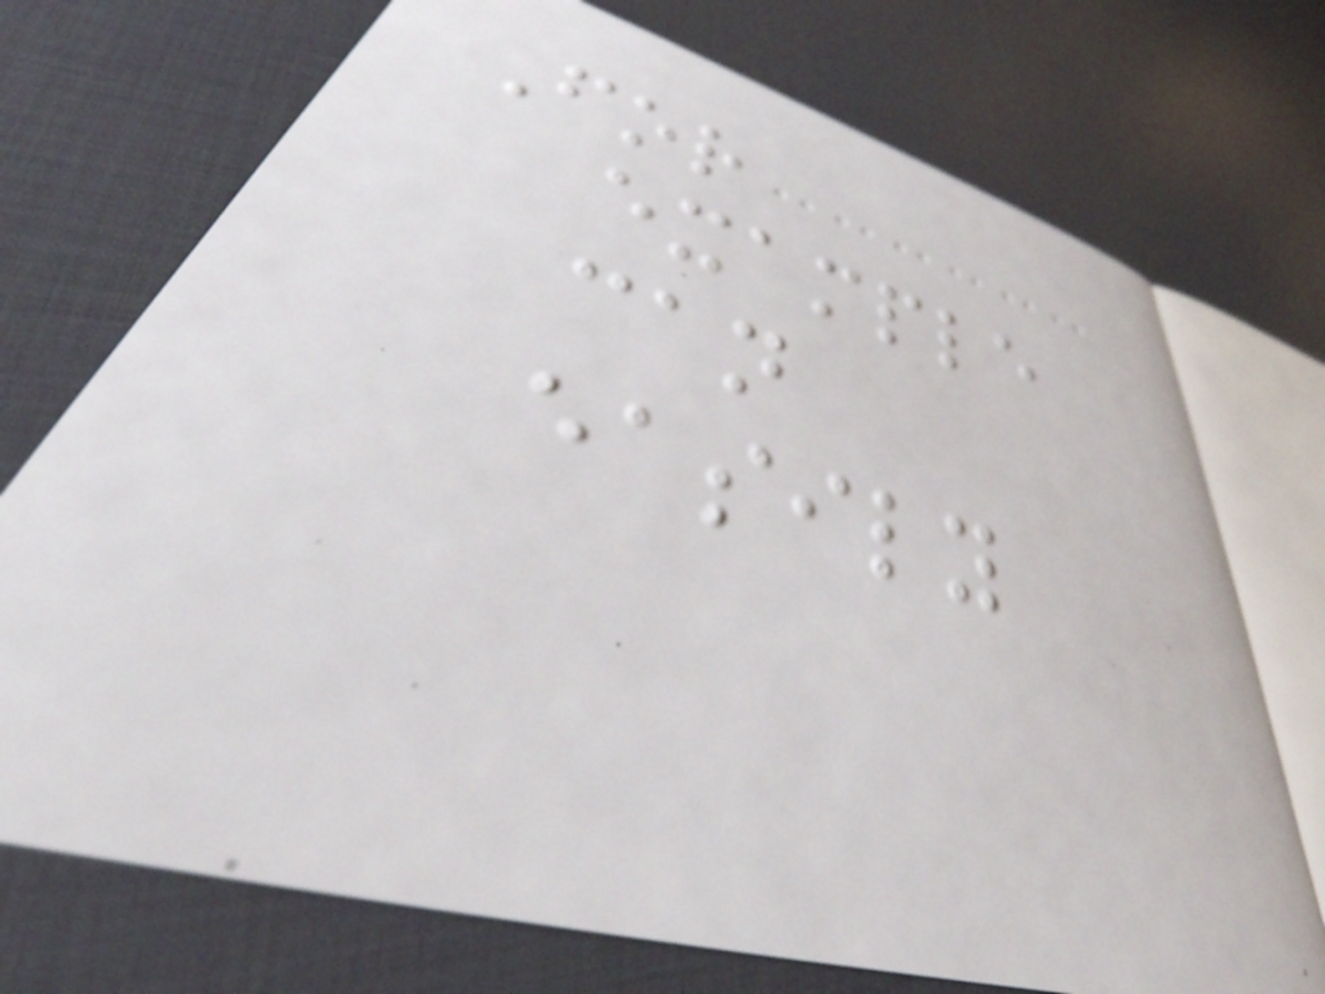For
example
can
easily
